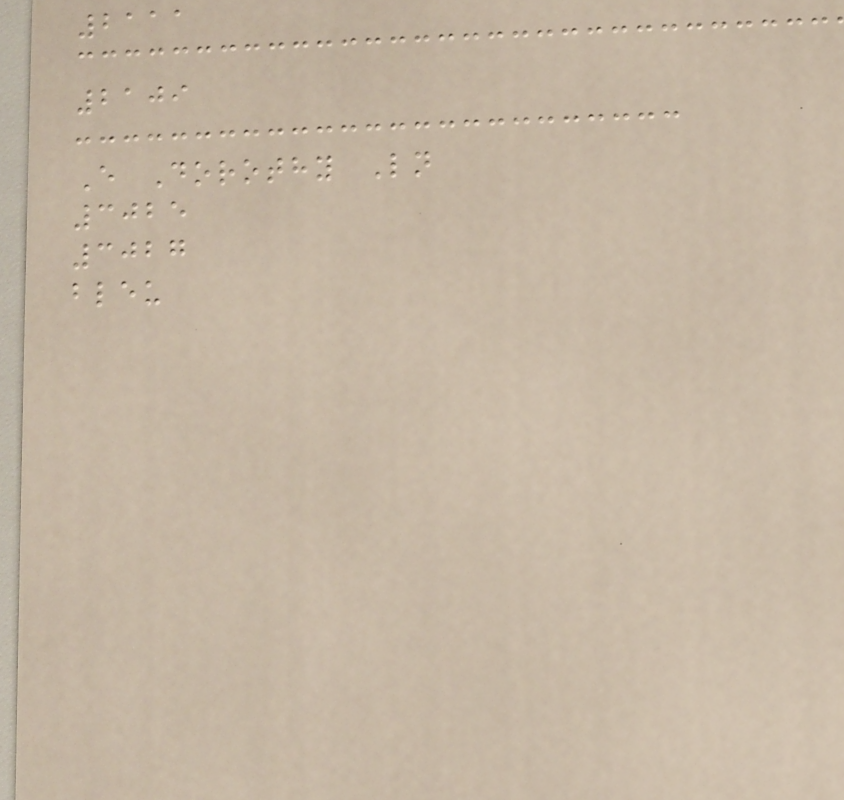2111
2109
E Dorothy Ln
3025
3027
bleu
